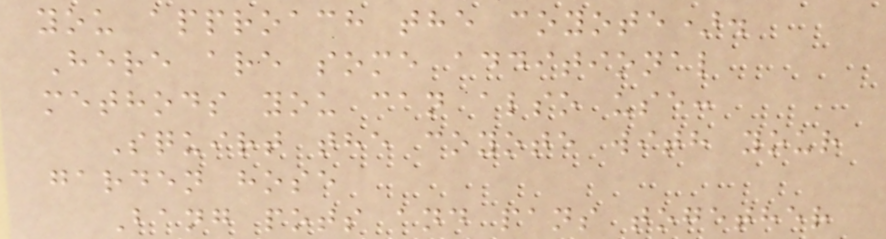you approach the coyote).
Here are some additional
methods you can also use:
Squirt the coyote with your
garden hose
Bang pots and pans together
